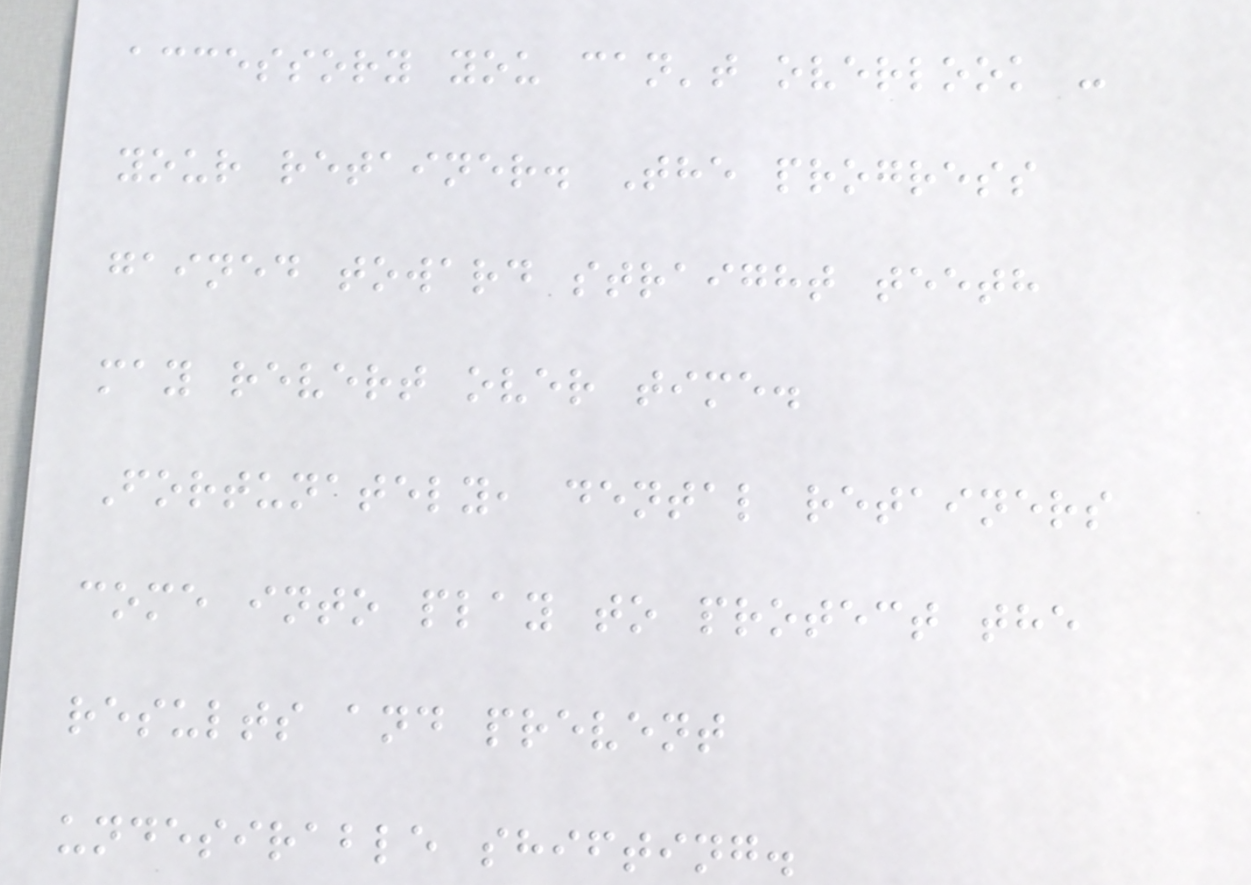accessory you can't overlook -
your retainer. The progress
gained toward straight teeth
may revert over time.
Fortunately, dental retainers
come into play to protect the
results and prevent
undesirable shifting.
